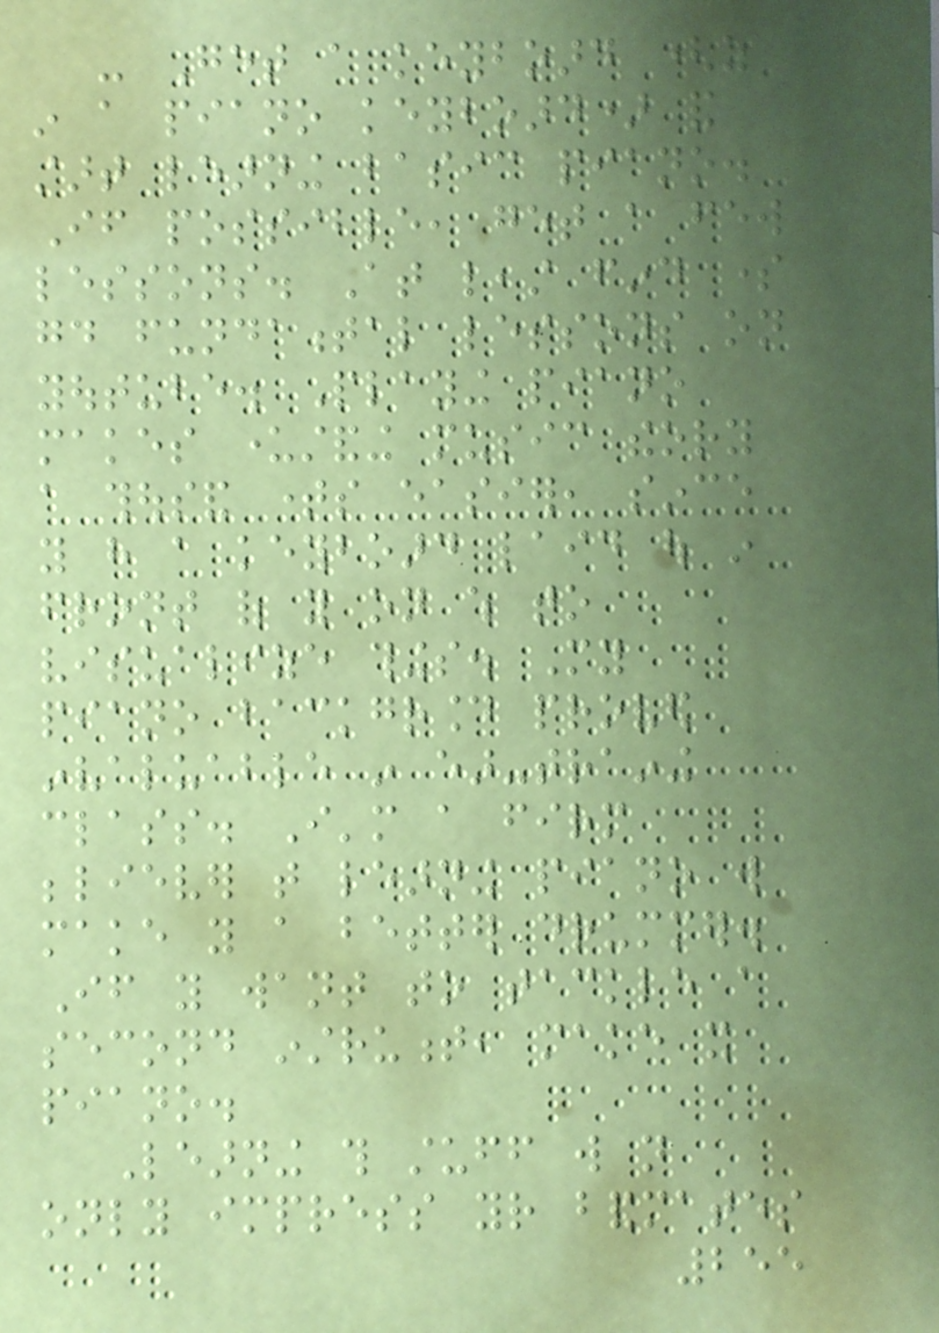- Get a keyboard (as
in a piano keyboard) and
start learning basic piano.
If possible, get a few
lessons. At least find some
good fundamental lessons on
youtube. Playing piano
makes understanding music theory
a thousand times easier, since
you have a keyboard laid out in
front of you on which to
visualize things. My
piano background proved
invaluable in ear-training
class. I'm a firm
believer that learning piano will
make you a better drummer.
If you want to tackle a
second instrument, make it
piano.
Learning this stuff will not
only impress your bandmates
255
